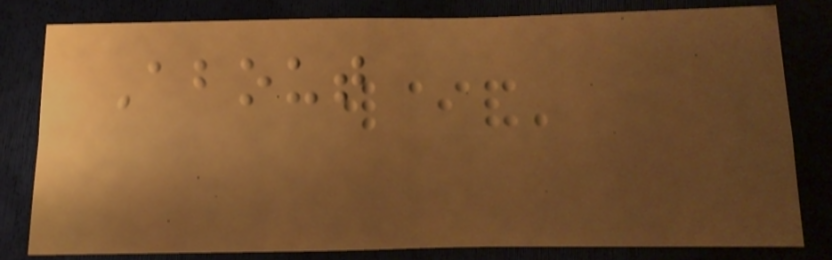About
